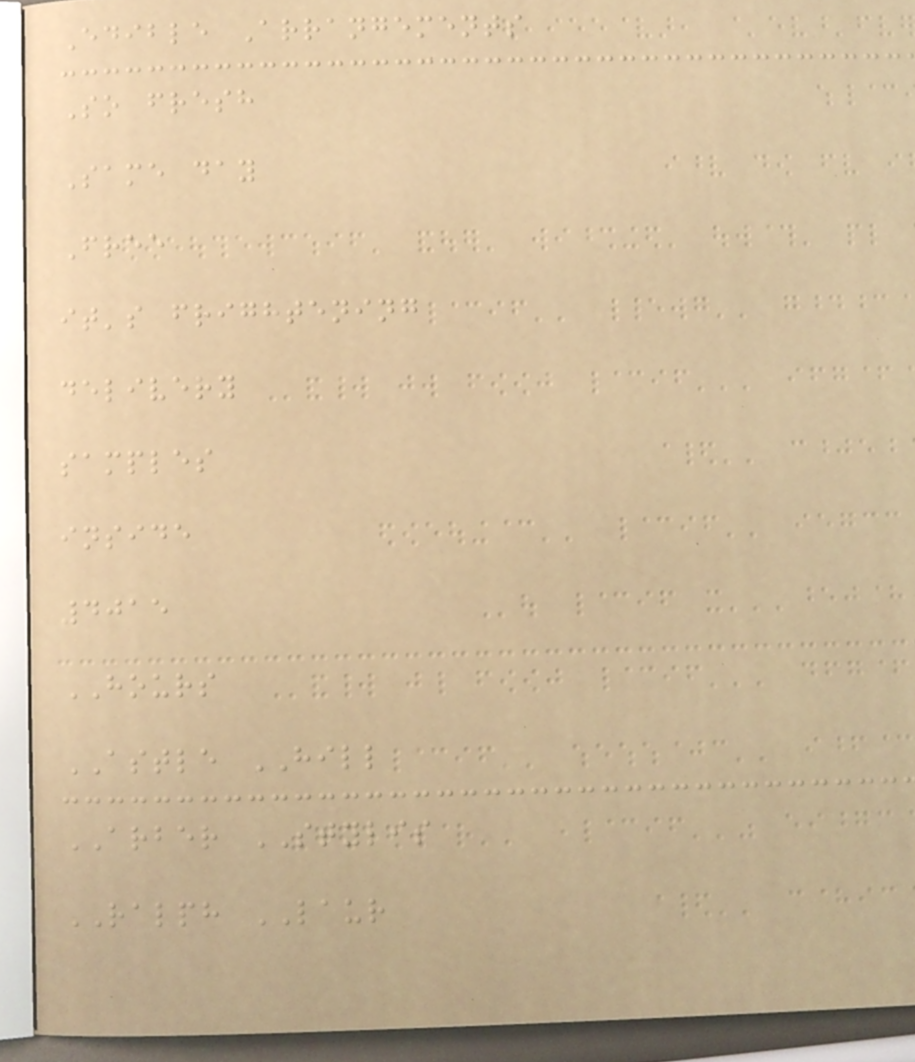Edible Arrangements
So fresh
Same day
Free
it's frightening
delivery
samples
inside
4015
HOURS
ASTLE HILL
ARBER STYLIS
RALPH LAUR
